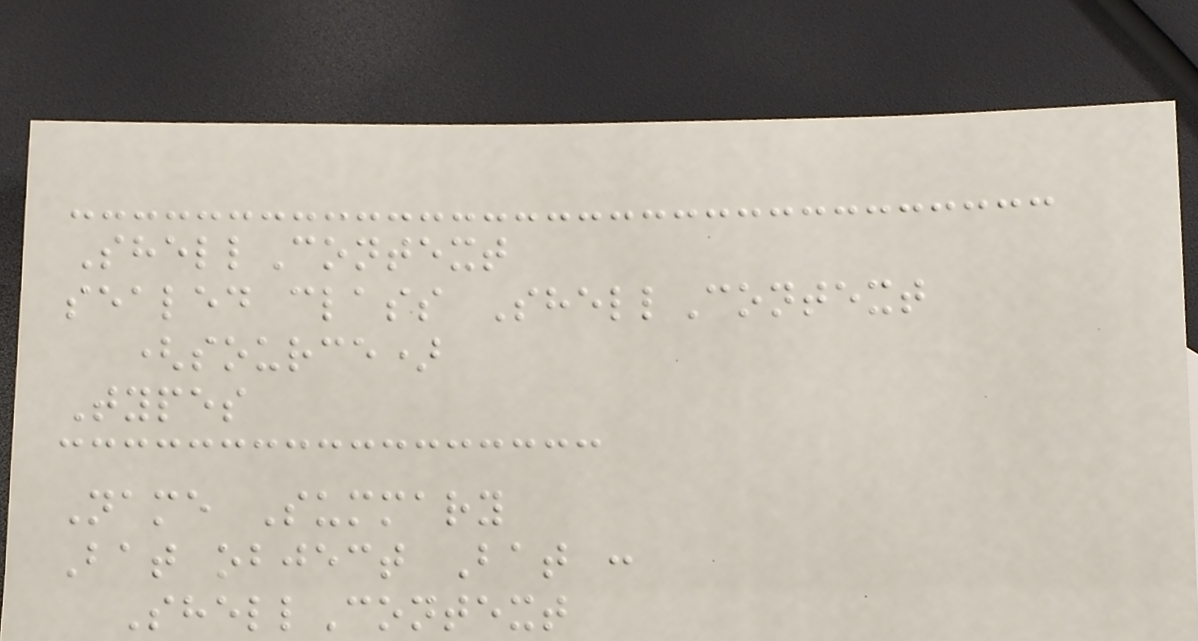ShellContext
sealed class ShellContext
(source)
Types
Name Summary
Bat object Bat :
ShellContext
